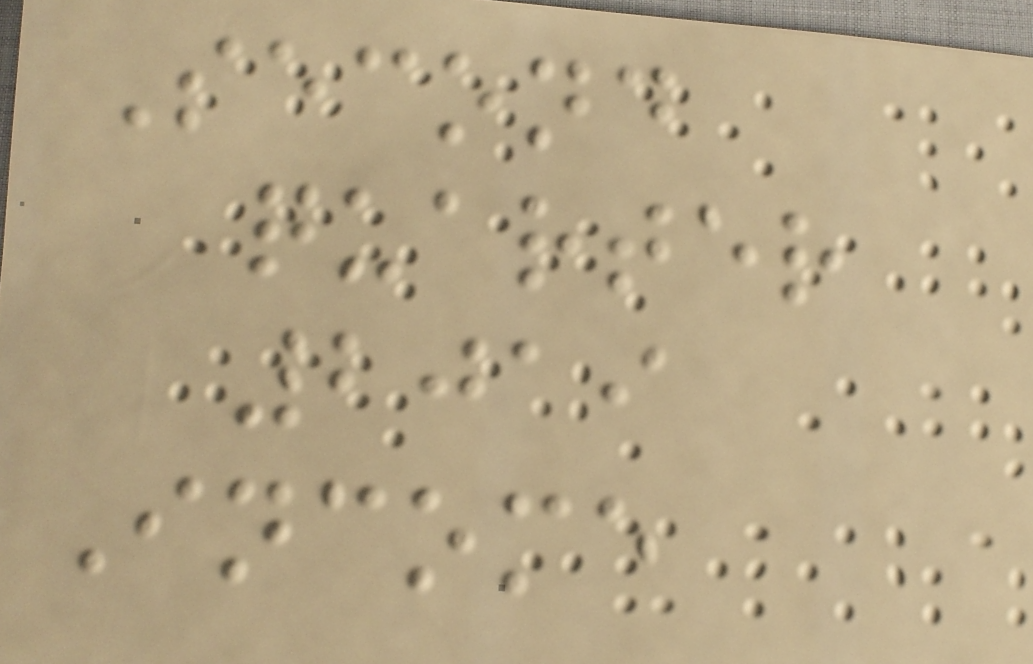Second
quarter
2019
Income
